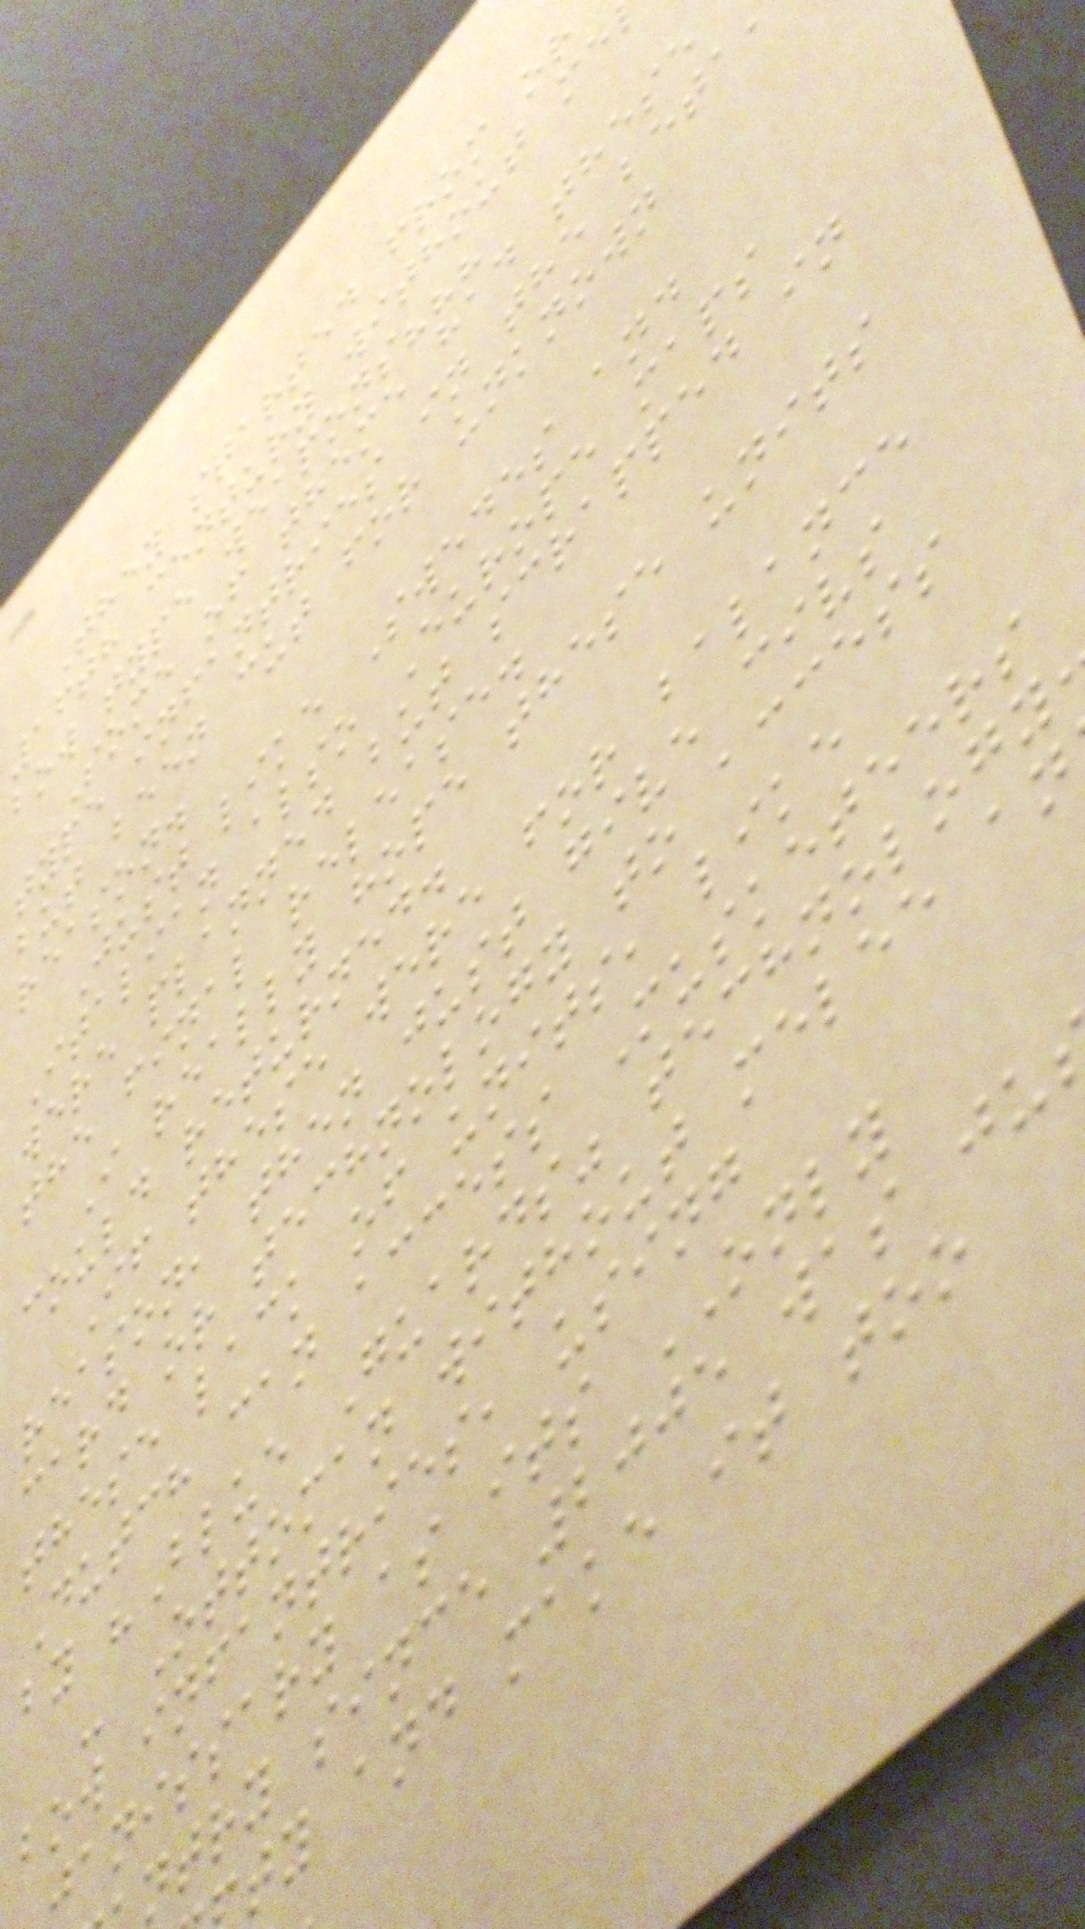They started from or
16th century without me
bow type weapons???
Some of theme had these
type infantries in the beta
but been cut for unknown
reason.
Just like Swedes and
Italian also Europe maps
were planned but scrapped in
the final release.
I really hope these units
could returned.
If these were for balance
reason, then just give civs
card or technology to access
these lack of units, like
Dutch can access Musketeers
by "Blue Guards" technology
- Ottoman without melee an
bow infantries, using
janissary as its ONLY
ntry since 2005 was ju
ty and make it too
